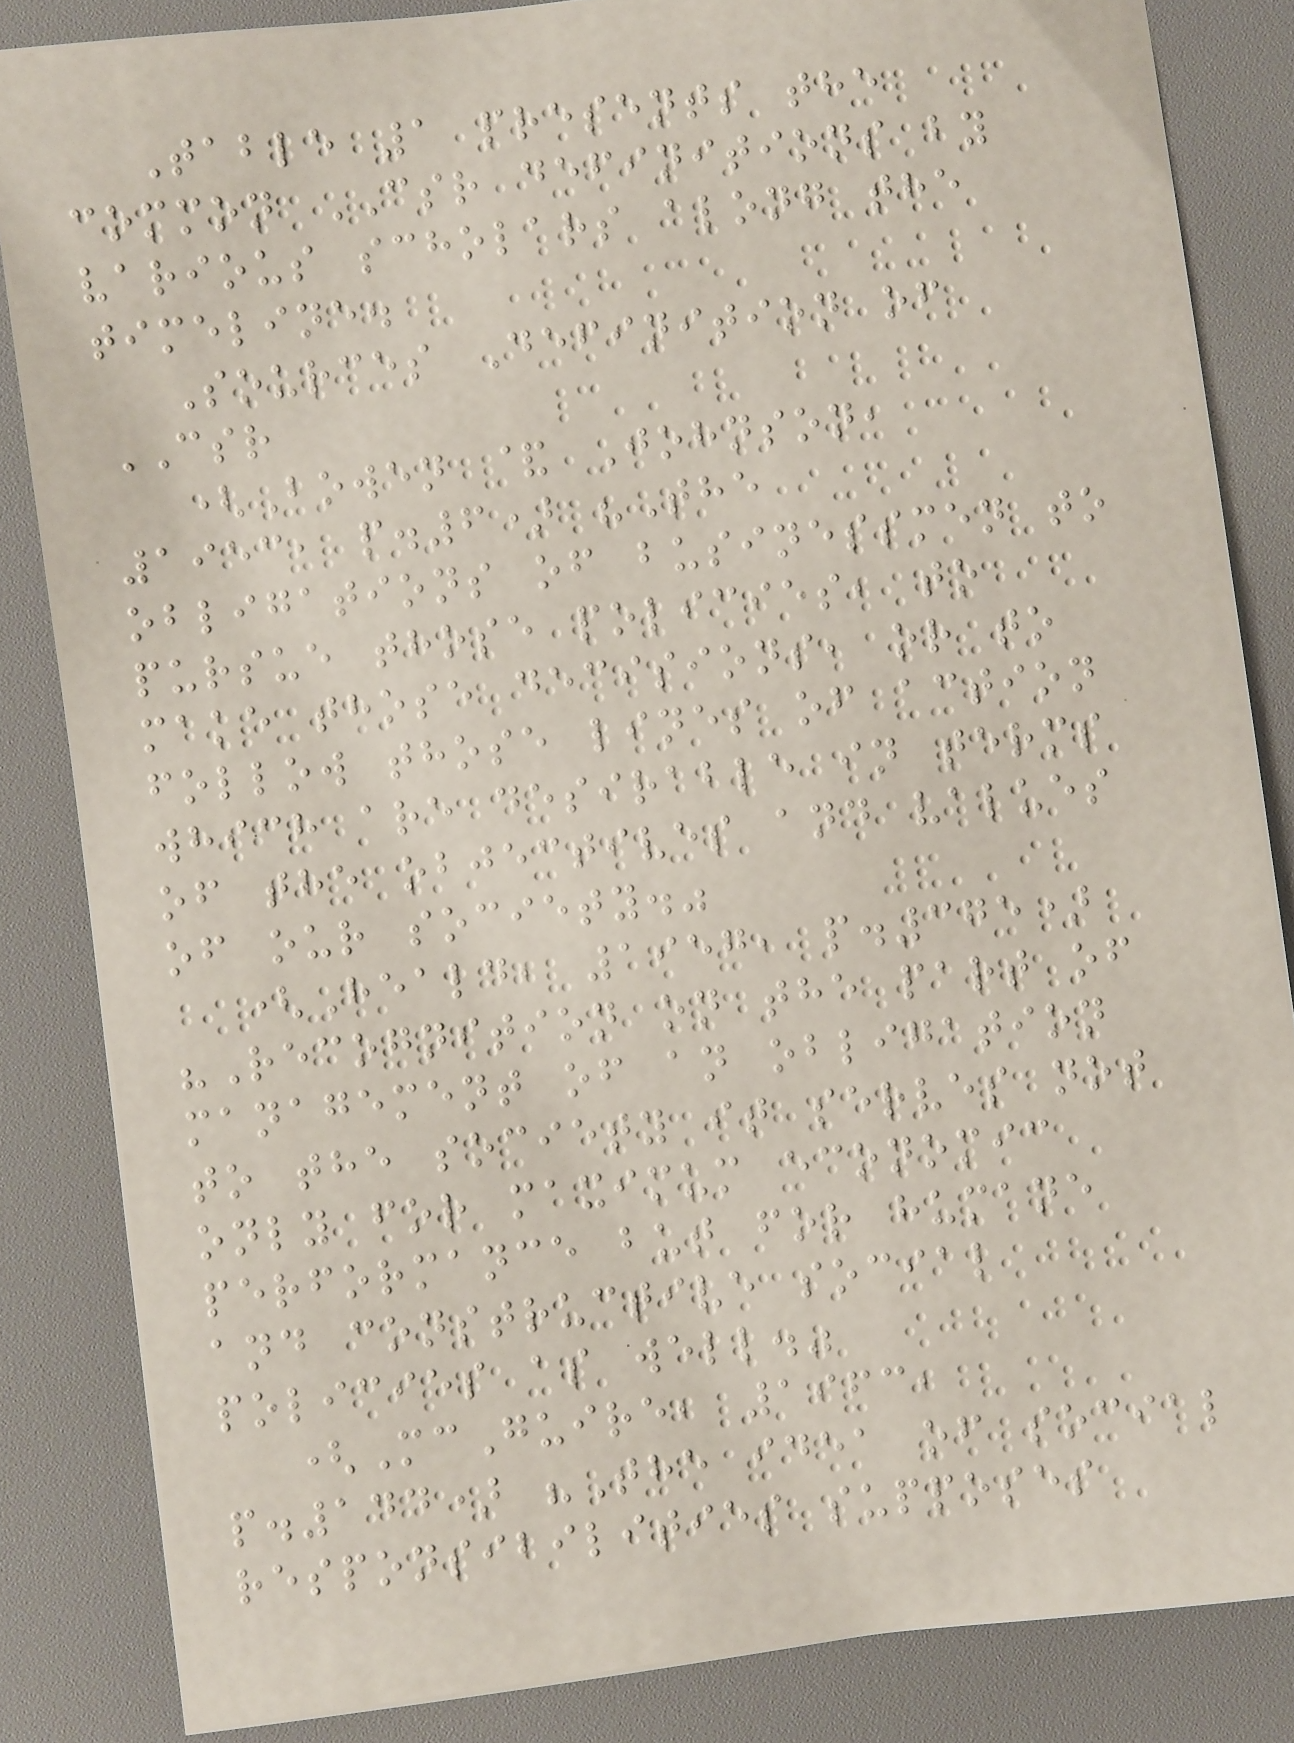Table 1 presents the
common CSR definitions by
various scholars along the
timeline.
Sources Definition of
CSR
(Bowen & Johnson,
1953, p.6) "The
obligations of businessmen to
pursue those policies, to
make those decisions, or to
follow those lines of action
which are desirable in terms
of the objectives and values
of our society."
(Heald, 1957, p.375)
"Recognition on the part of
management of an obligation
to the society it serves not
only for maximum economic
performance but for humane
and constructive social
policies as well."
(McGuire, 1963,
p.144) "The idea of social
responsibilities supposes
